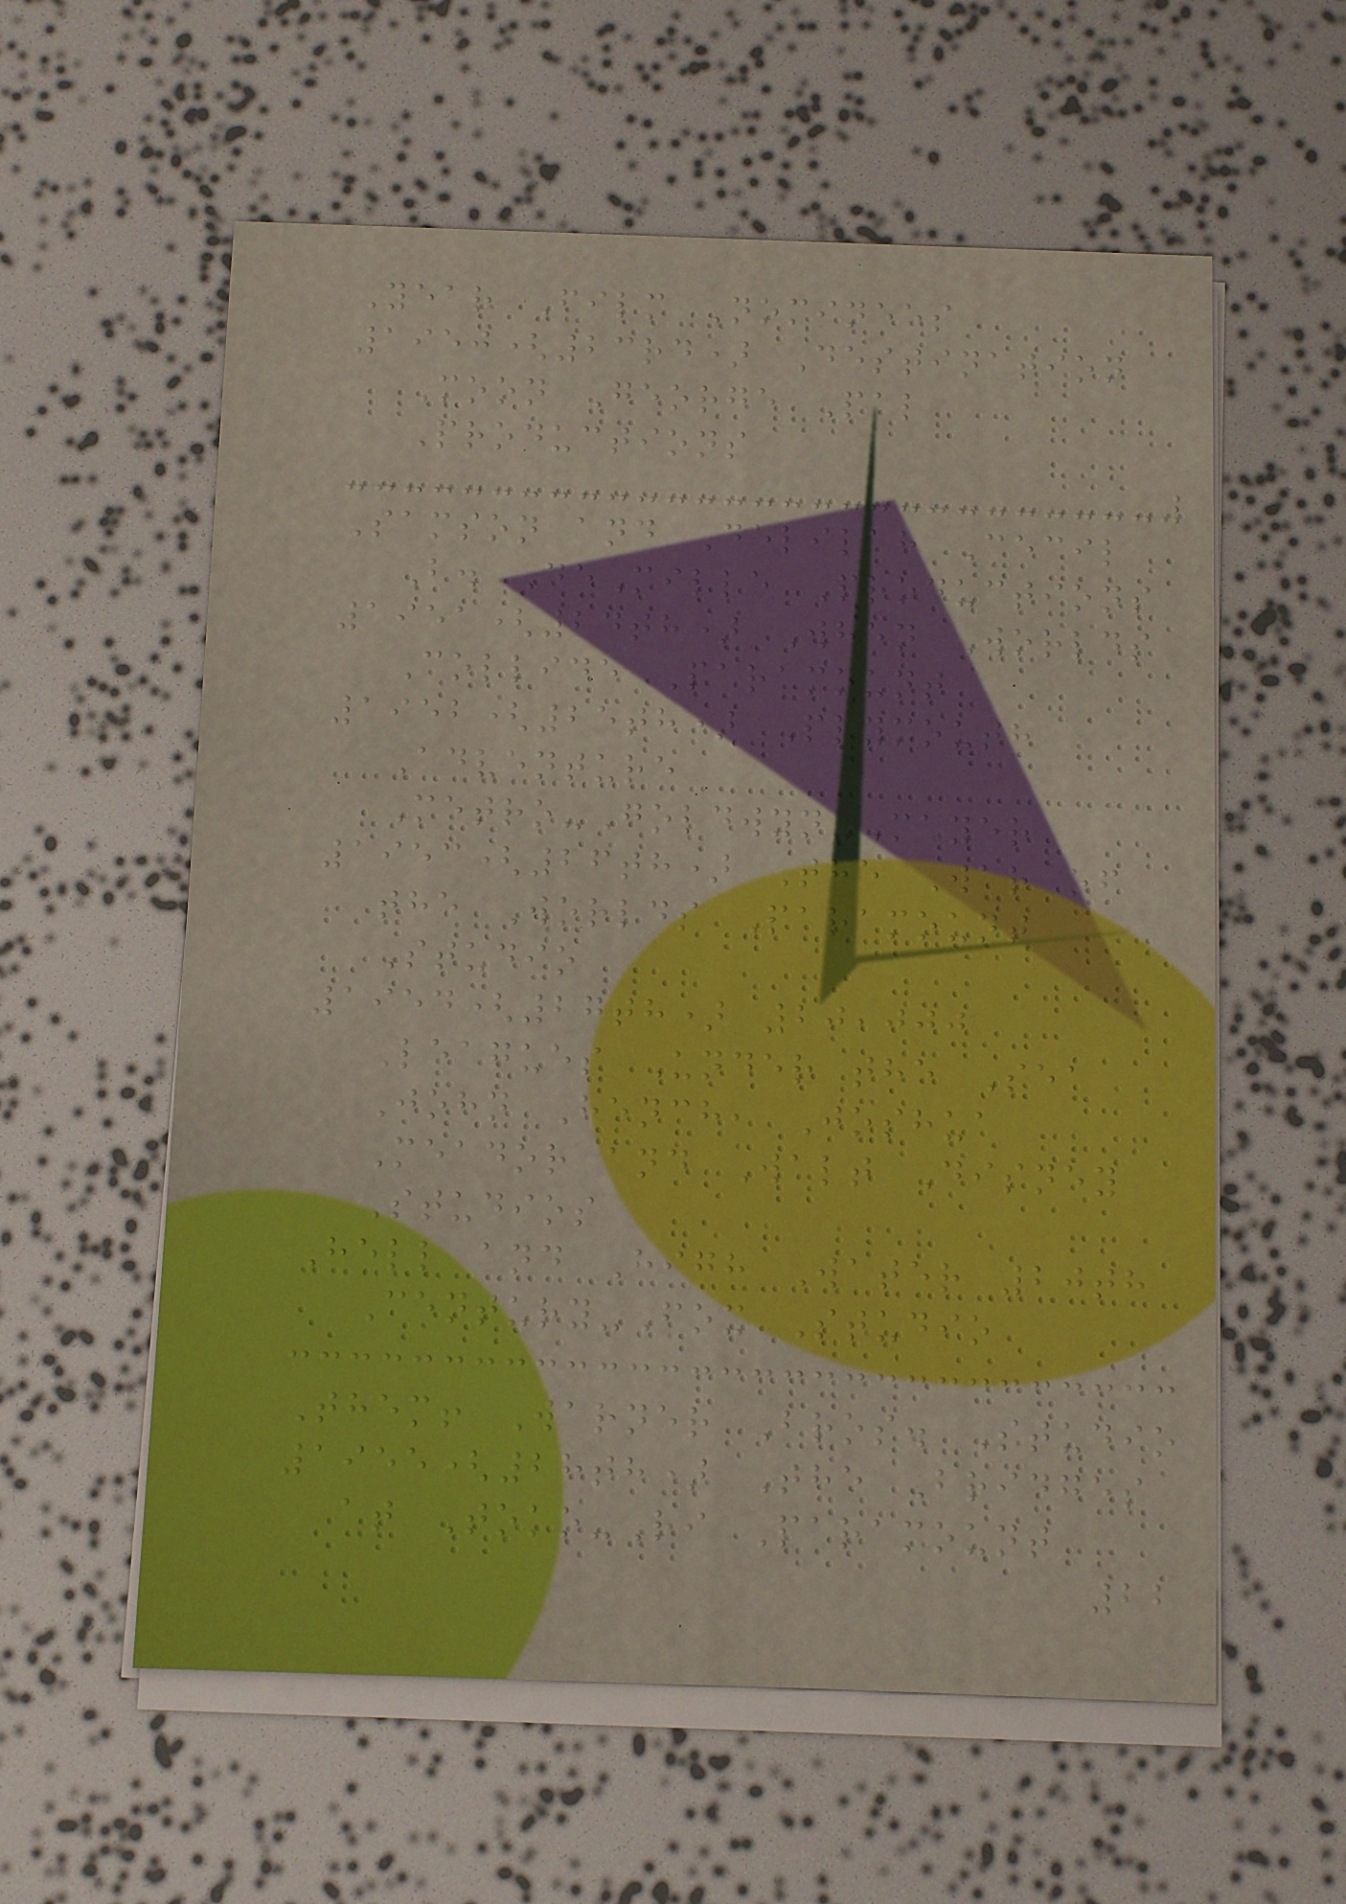Year Film Nominees
1950(23rd) Destination
Moon George Pal
Productions
Samson and Delilah Cecil
B. DeMille Productions
1951(24th) When Worlds
Collide Paramount
1952(25th) Plymouth
Adventure
Metro-Goldwyn-Mayer
1953(26th) The War of
the Worlds Paramount
Studio
1954(27th) 20,000
Leagues Under the Sea
John Hench, Joshua
Meador and Walt Disney
Studios
Hell and High Water 20th
Century-Fox Studio
Them! Warner Bros. Studio
1955(28th) The Bridges
at Toko-Ri Paramount
22
